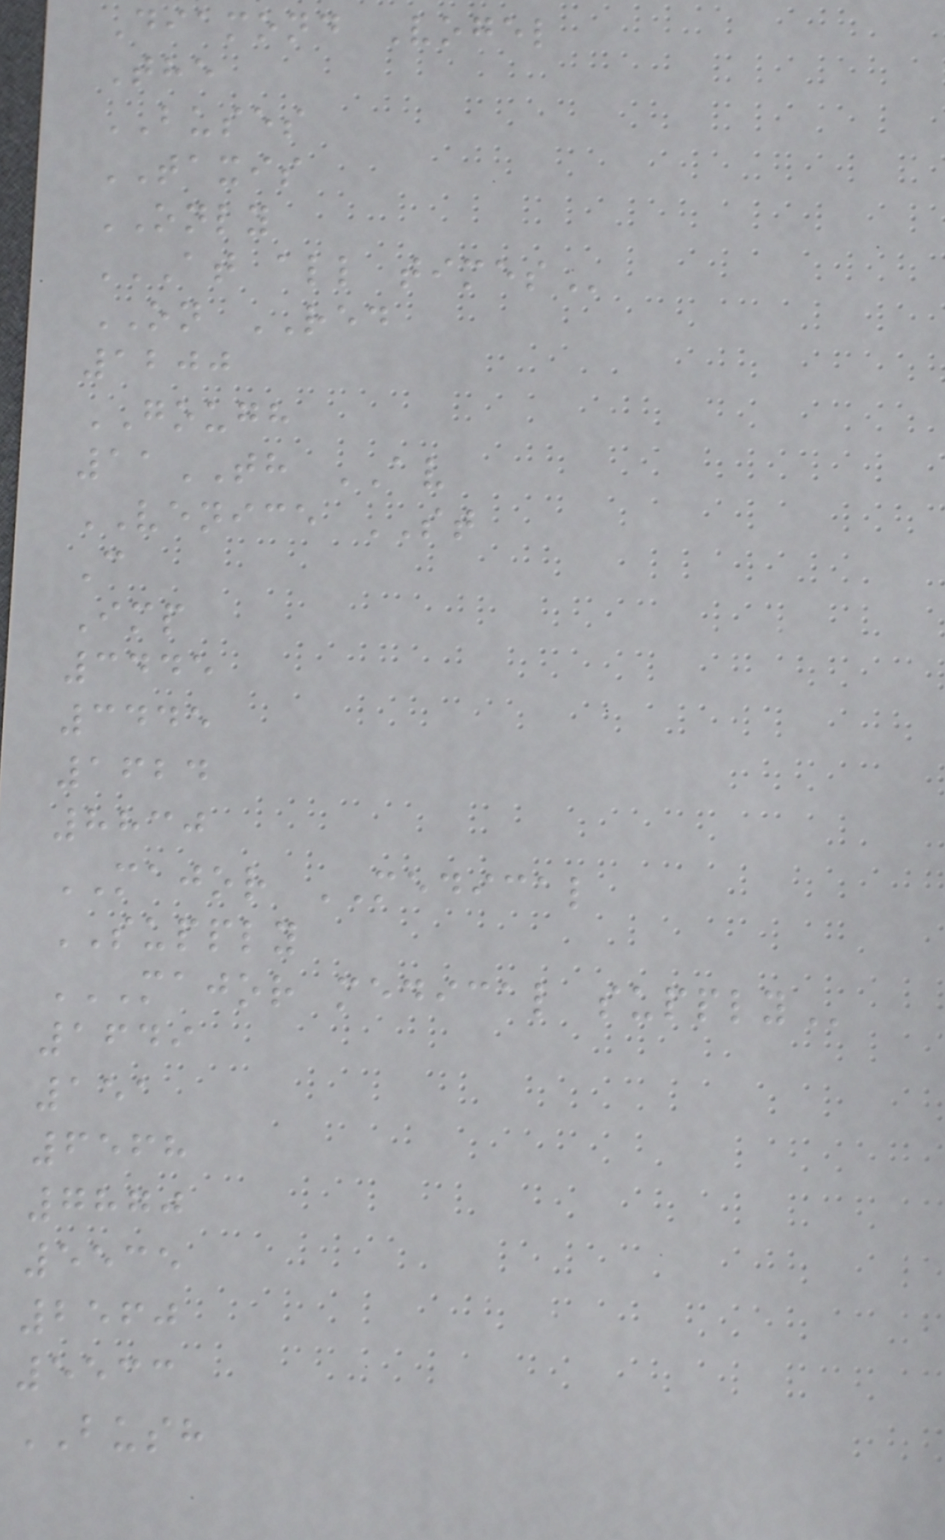Diamond Vogel
The
BUSES
TAXIS
ONLY
AT ALL TIMES
ON RED
1200
GOUGH
11TH AV
VENICE ST
C
Imp
3445
3445
1624
8830
MAJOR MEDICAL
SUPPLY
MAJOR MEDICAL SUPPLY
1649
151
6568
7870
5535
2560
5533
BUSH
